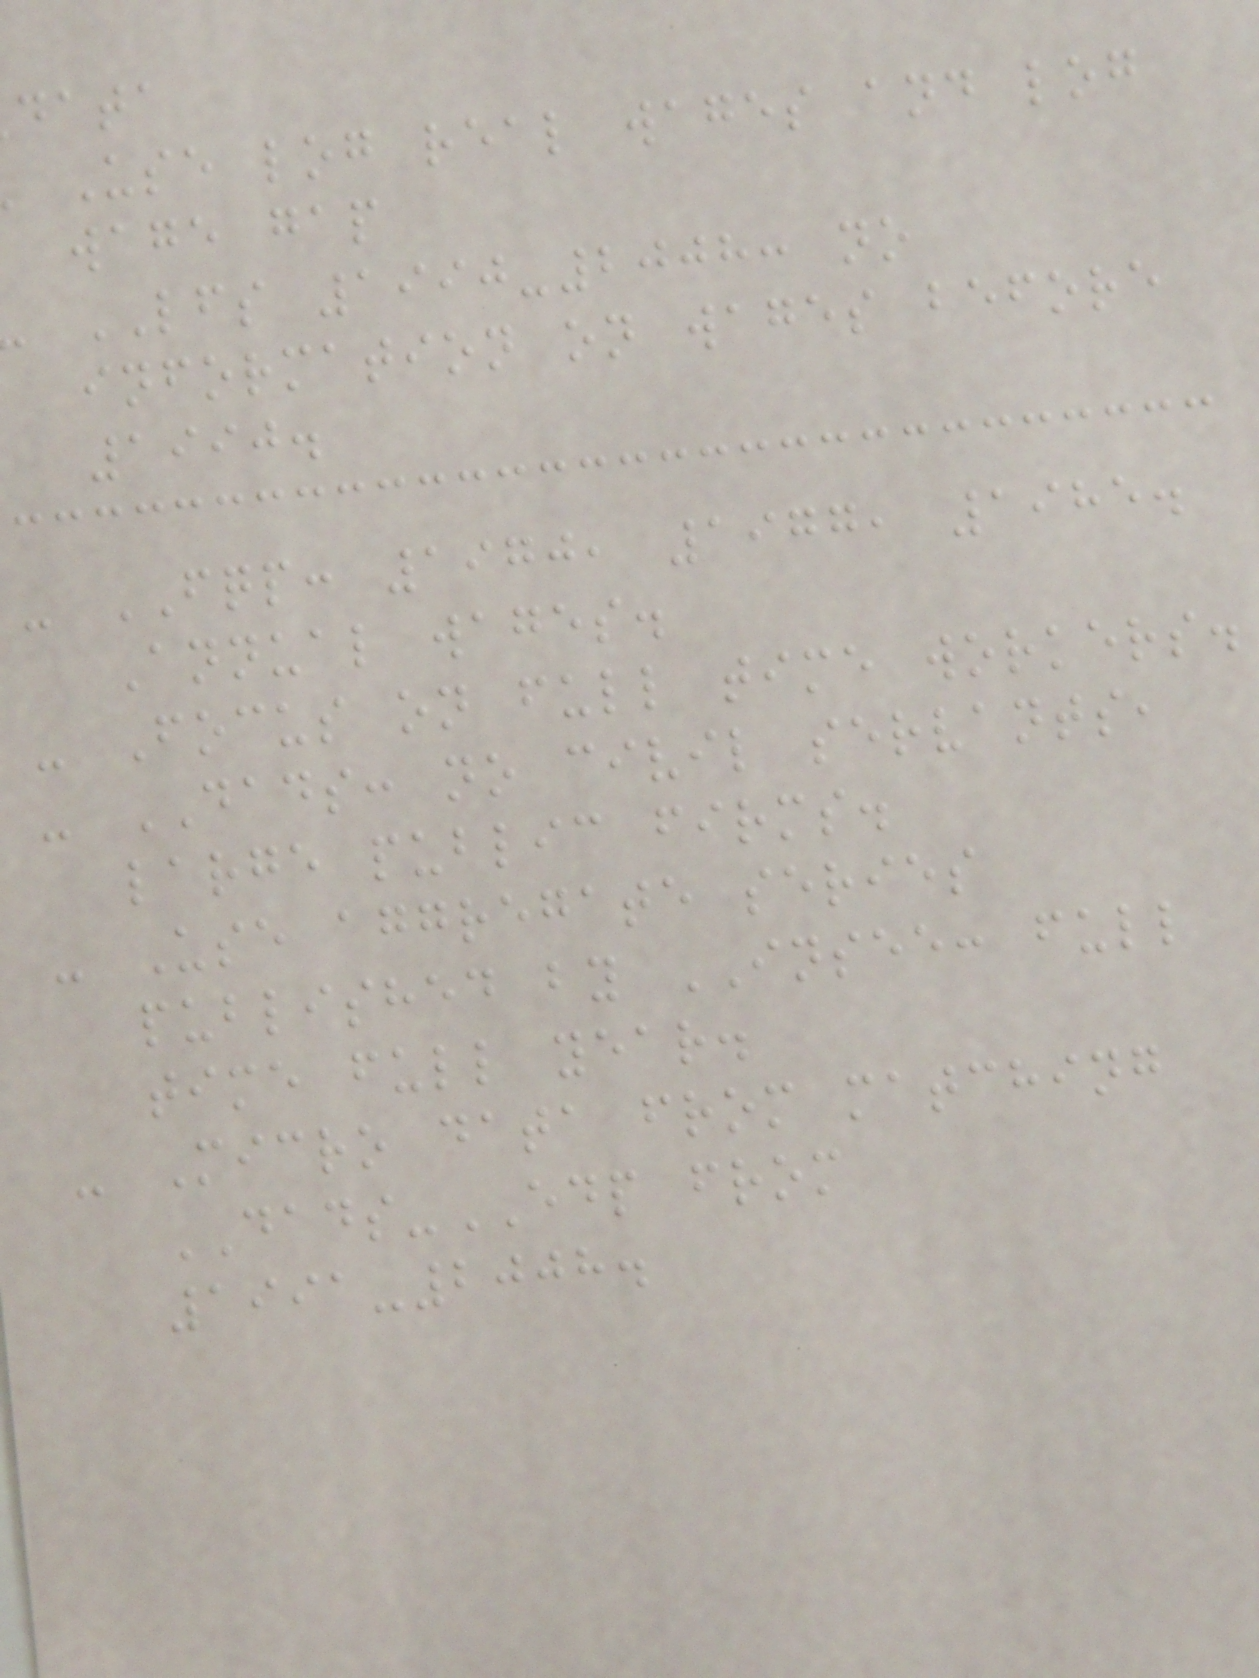data
Use log real wages and log
wage gap
LFS 1990-2008: no
information on wages before
1990.
- FQP: 1970, 1977, 1985.
Annual wages.
- Focus on full time workers.
- DADS: no civil servants,
large public firms.
- Use aggregate series
published by INSEE: full
time full year.
- Micro data from matching
DADS-EDP from
1991-2008.
